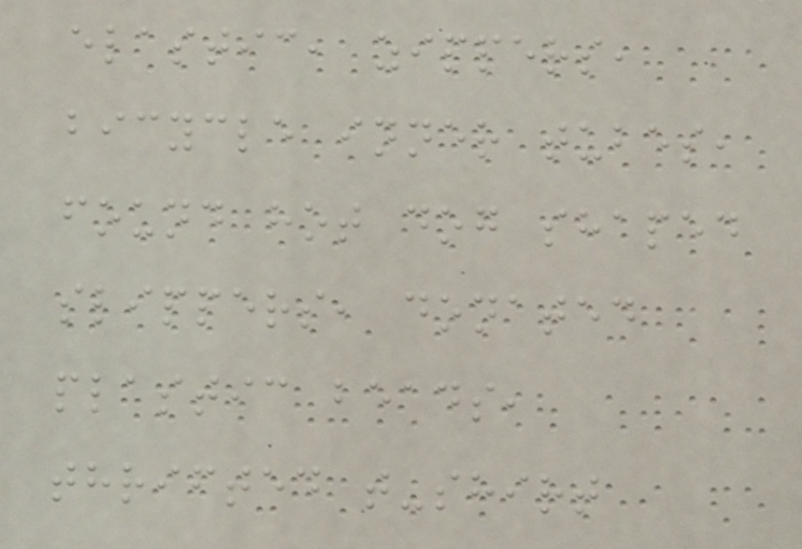elastic, zippers,
bicycle inner tubes,
found hot dog shaped
slippers, donated
plastic beads,
thrifted t-shirt
